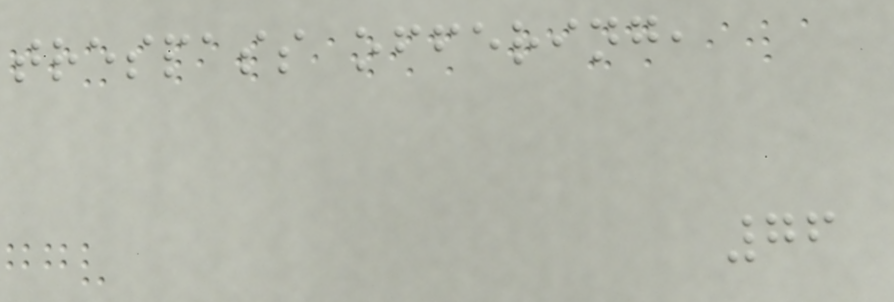trespass offering,
76
